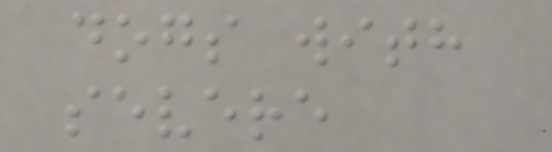dogs with
severe
